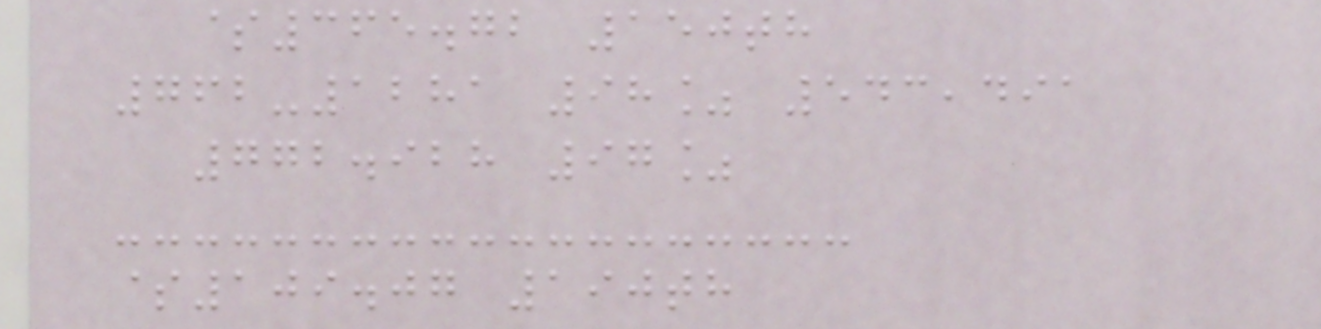$365.72 150th
762-1281 98% 543,491
772.928 97%
$109.07 190th
